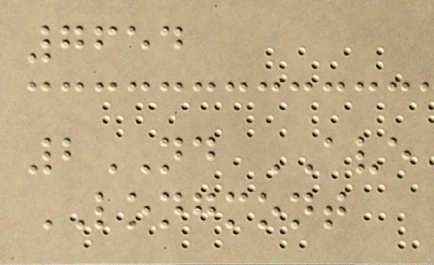7654
2ND AVE
LONGMONT
